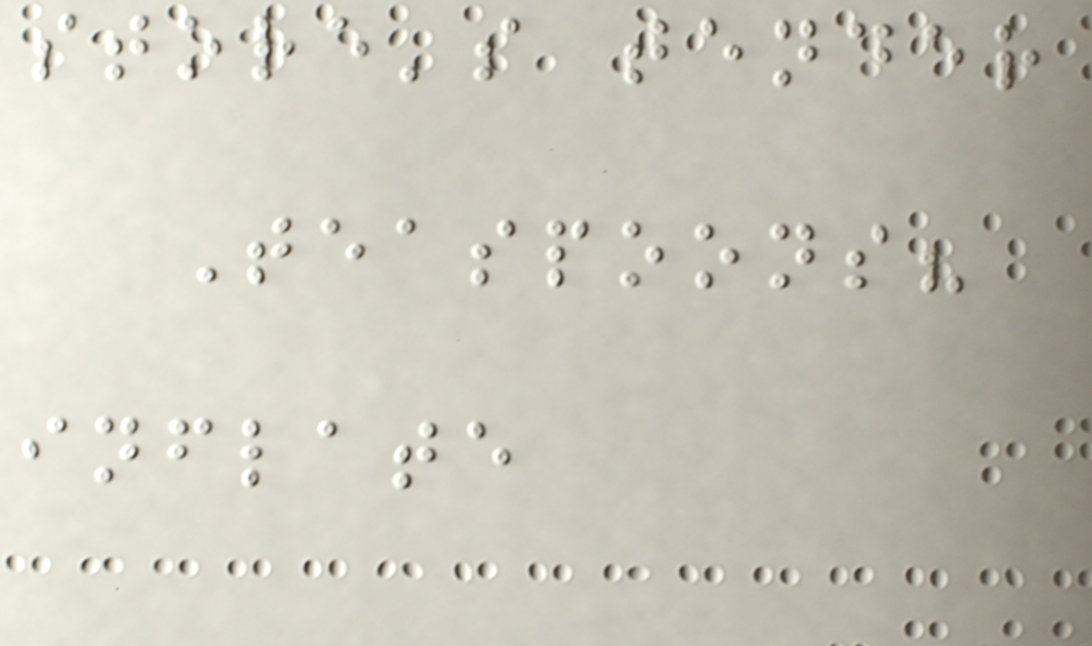store's tender
Teaspoons?
inflate
